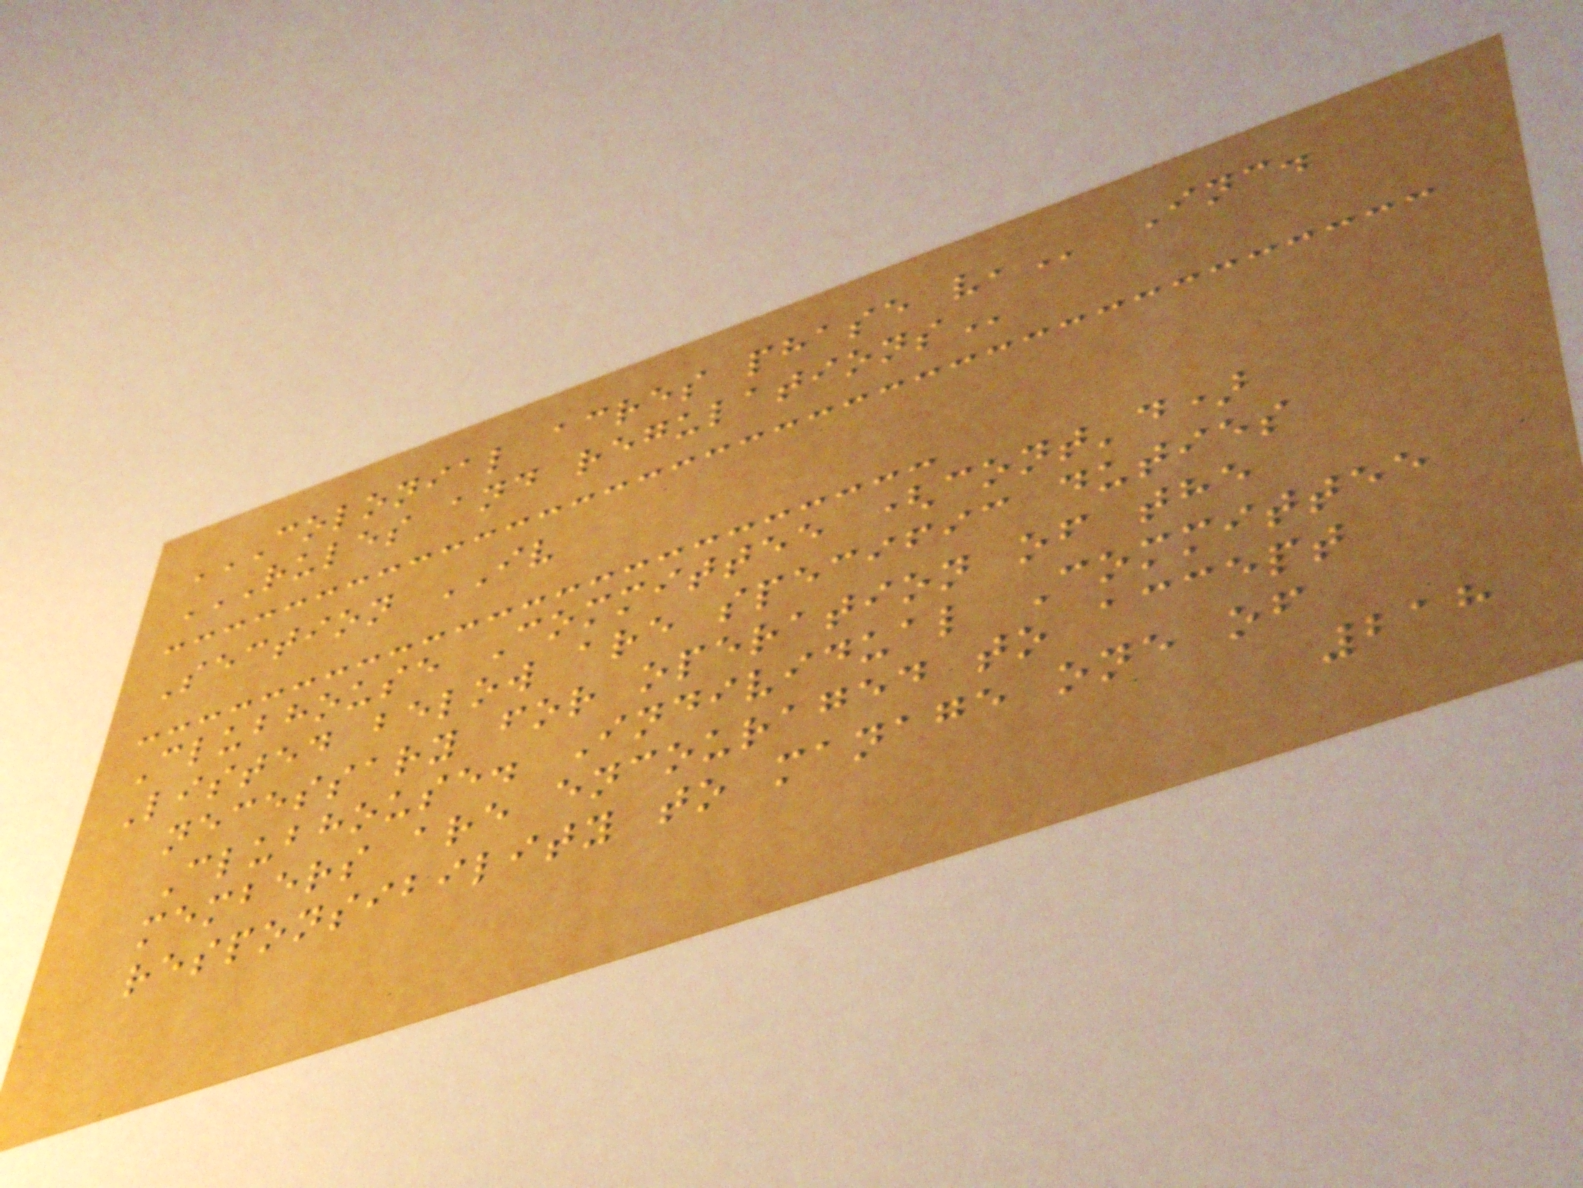COLONIAL ACRES PHASE V, Inc.
RULES AND REGULATIONS
Section IV
Clubhouse Committee (cont'd)
Listed below are specific duties
necessary for operation of the
Clubhouse. Individual Committee
members are encouraged to accept
responsibility to manage one of
218
